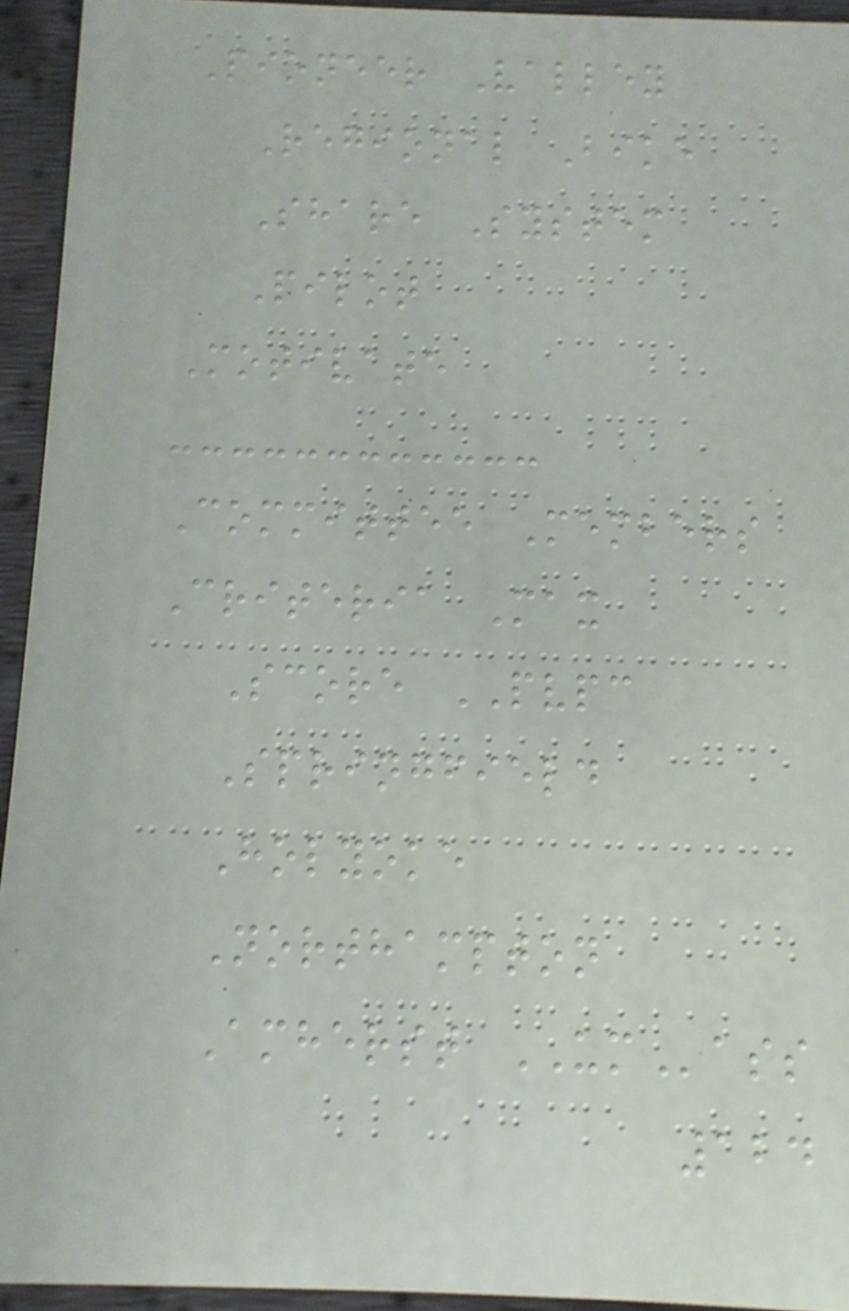Pioneer Valley
Regional Bike
Share System
Pilot
Motivate
Committee Members
Criteria Max
Score PVPC
Springfield
Holyoke
Northampton
Amherst UMass
124
